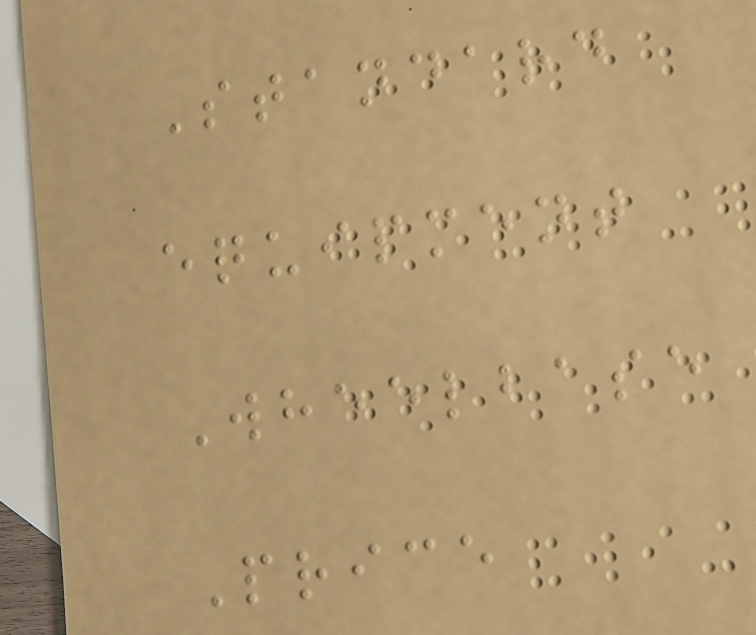Standard
equipment
Wheelbase
Price
